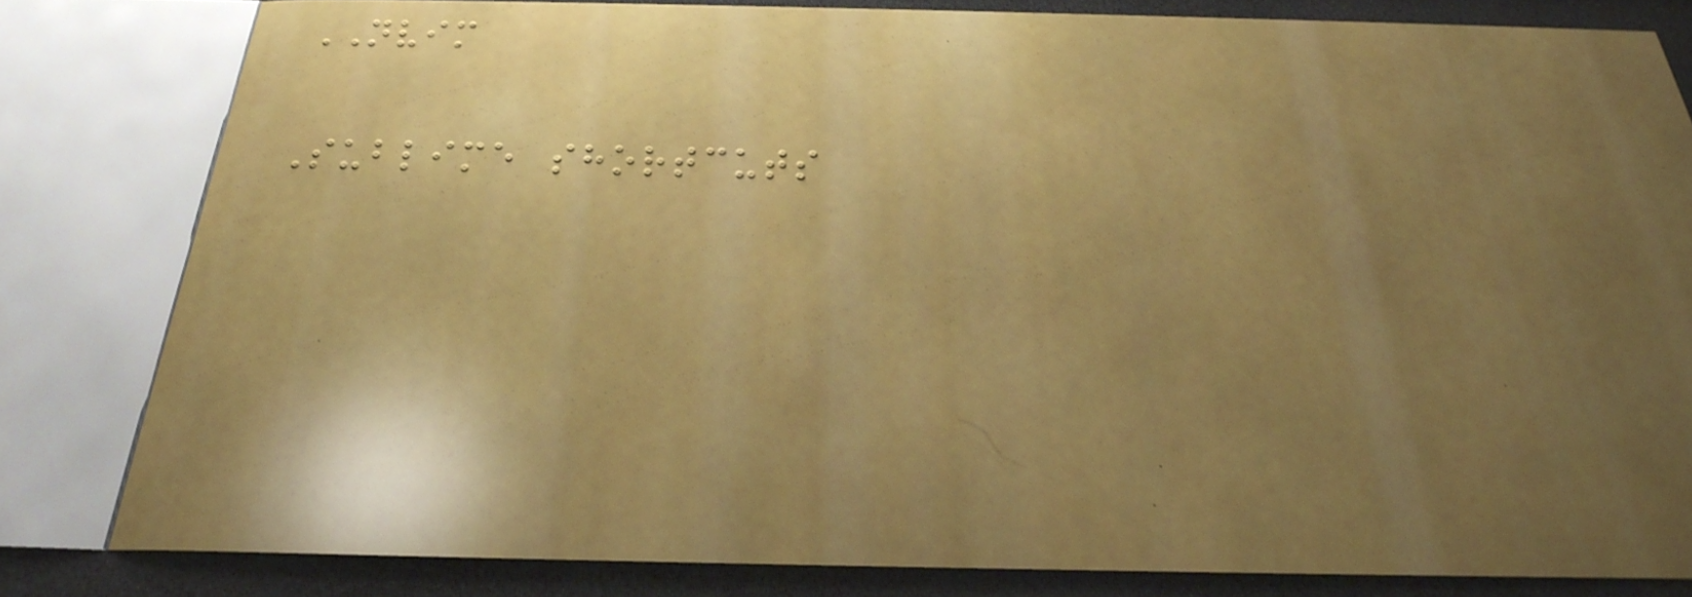NVIM
Sublime shortcuts
